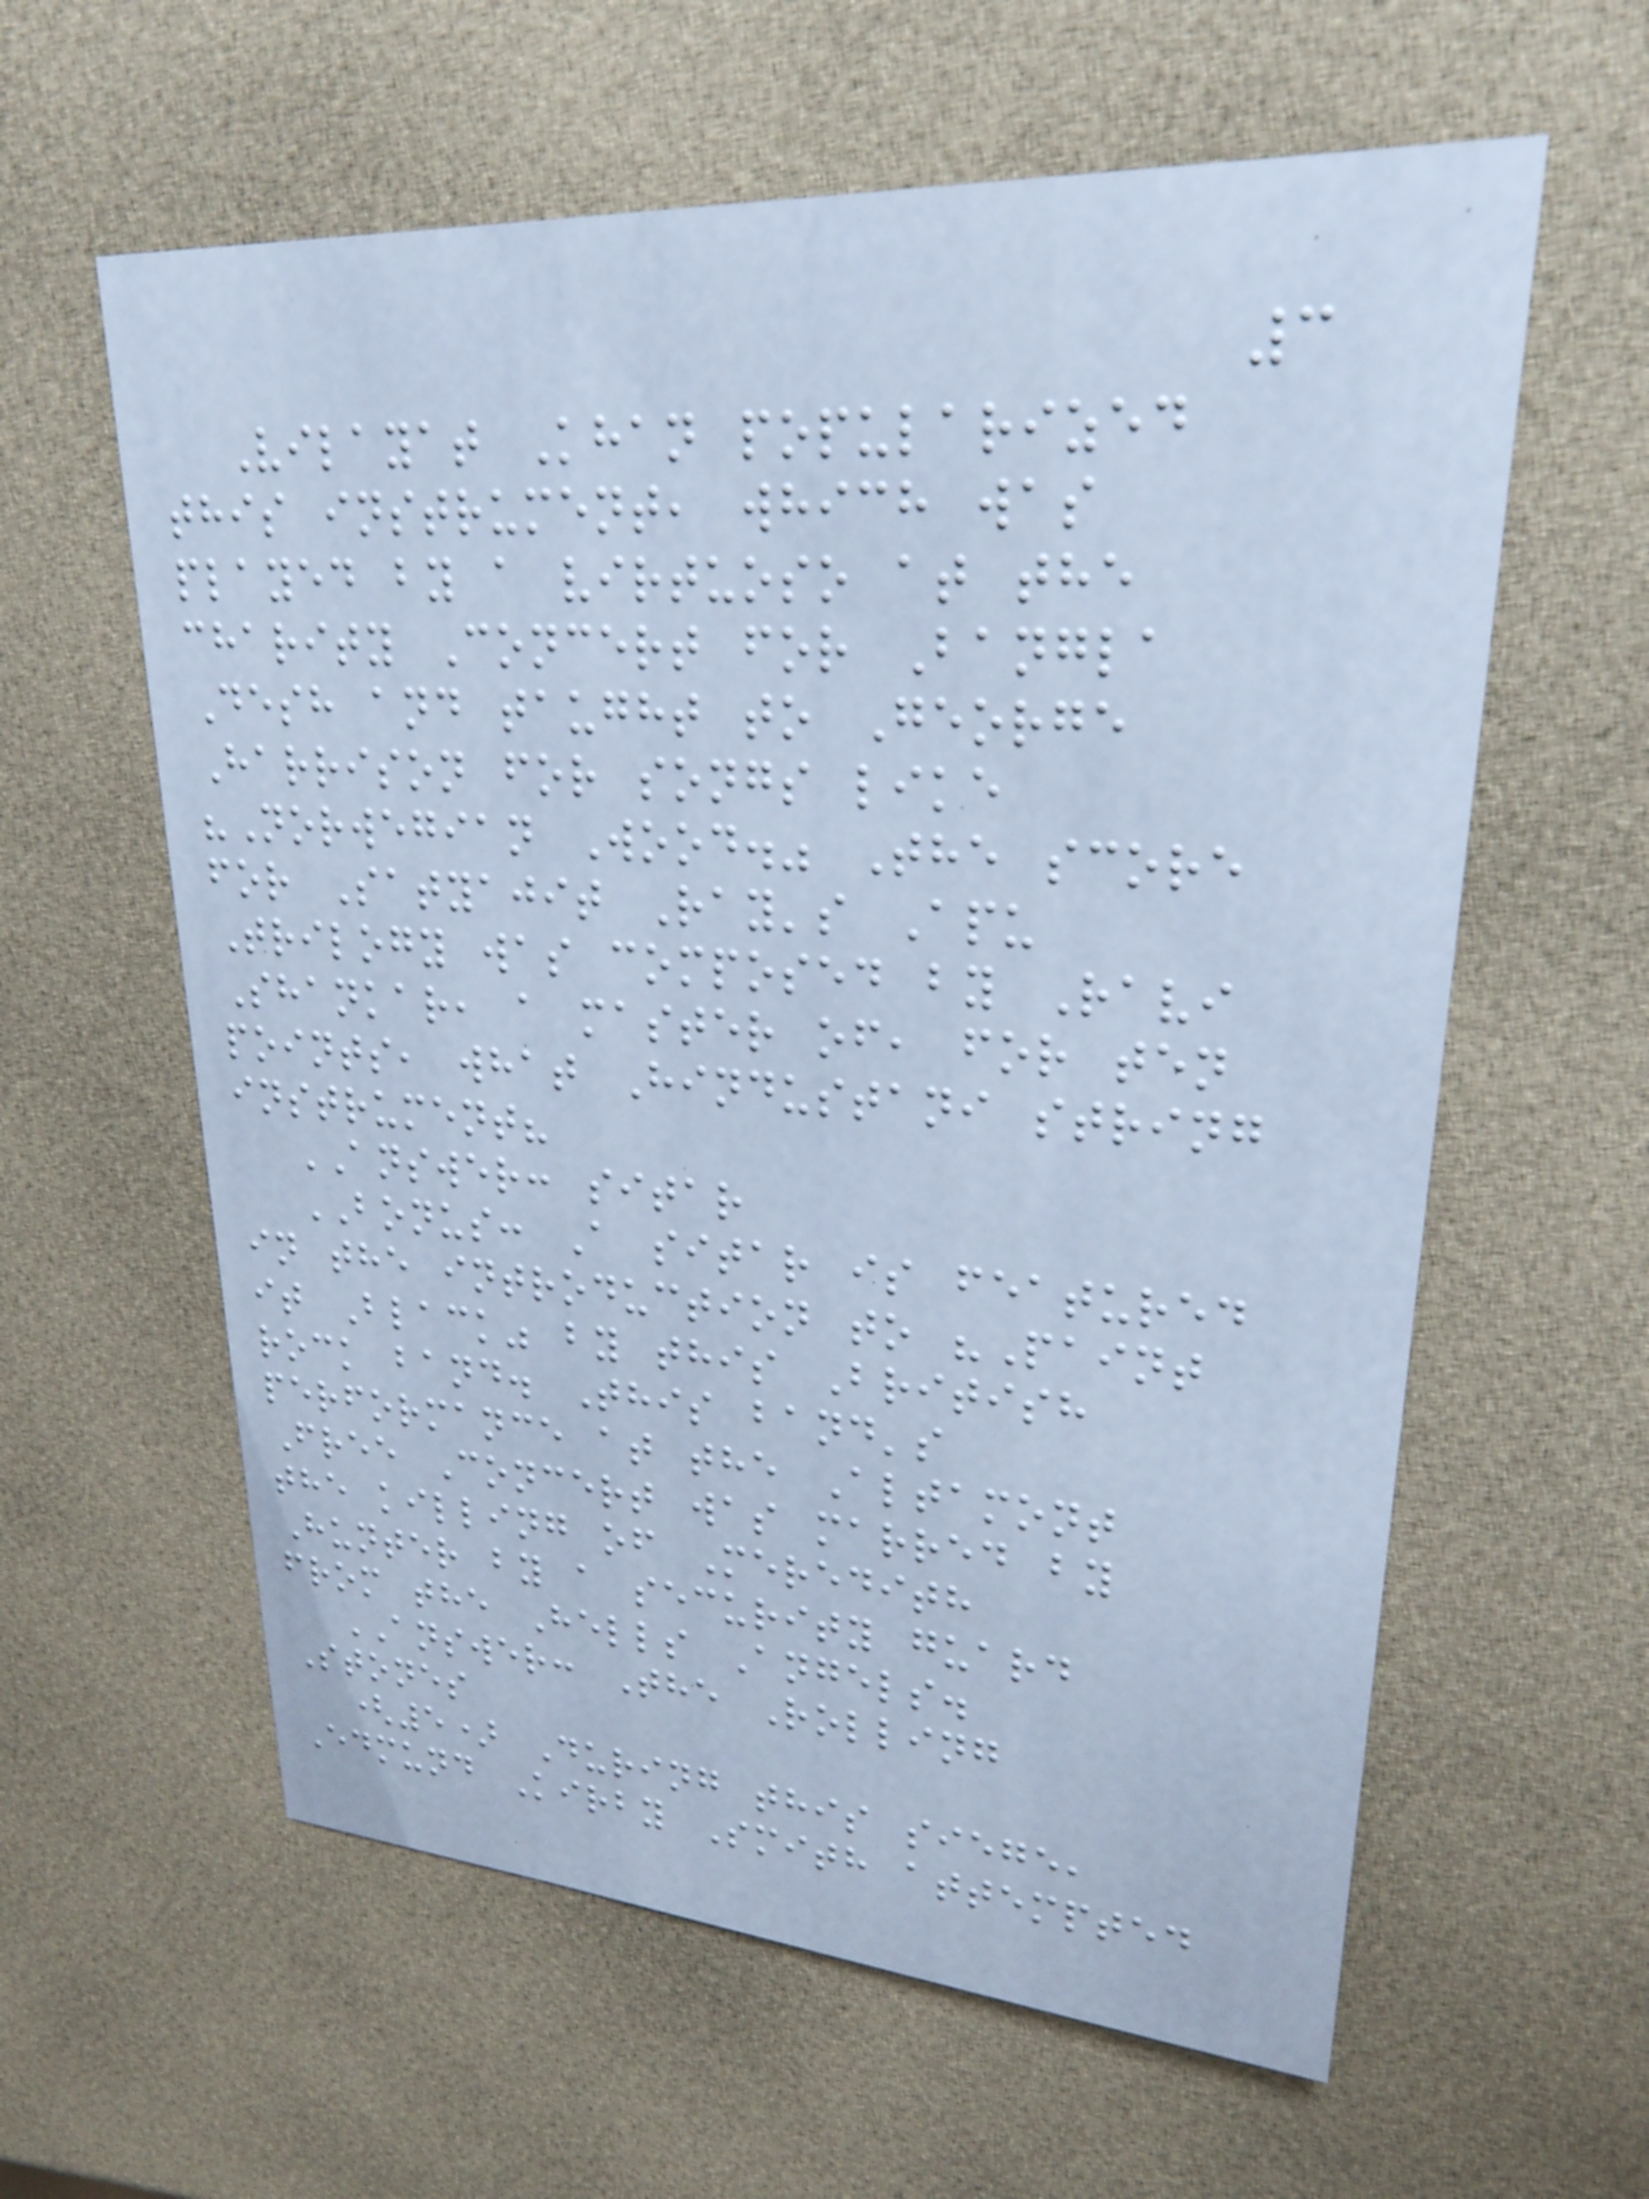3
Vilayat Khan popularized
this instrument, which was
played by a virtuoso at the
charity Concert for Bangla
Desh and taught to George
Harrison for songs like
"Norwegian Wood." The score
for Satyajit Ray's Apu
Trilogy was composed by Ravi
Shankar, a master of, for ten
points, what Hindustani string
instrument?
ANSWER: sitar
BONUS: A sitar is featured
in the introduction to "Paint
it Black" by this British
rock band. This band's
performance at the Altamont
Free Concert was marred by
the killing of Meredith
Hunter by a security guard
from the Hells Angels.
ANSWER: The Rolling
Stones
(5) During this siege,
Edmund Kirby Smith attempted
